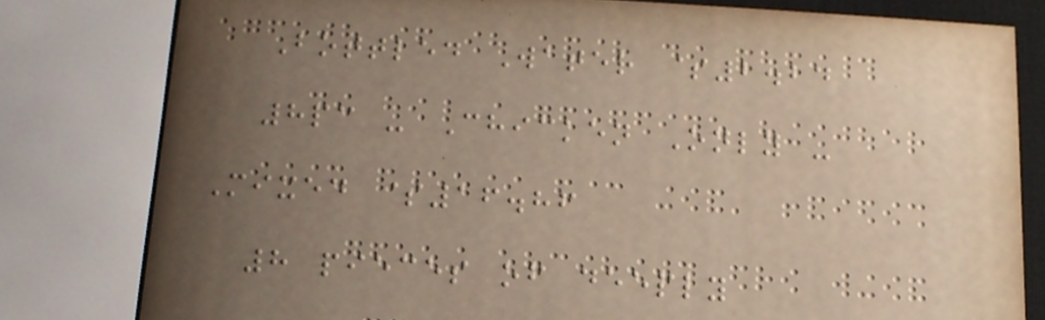Bottled Water $2.24
8pc - Chicken Only -
Mixed $16.86
8 pieces of deeply
